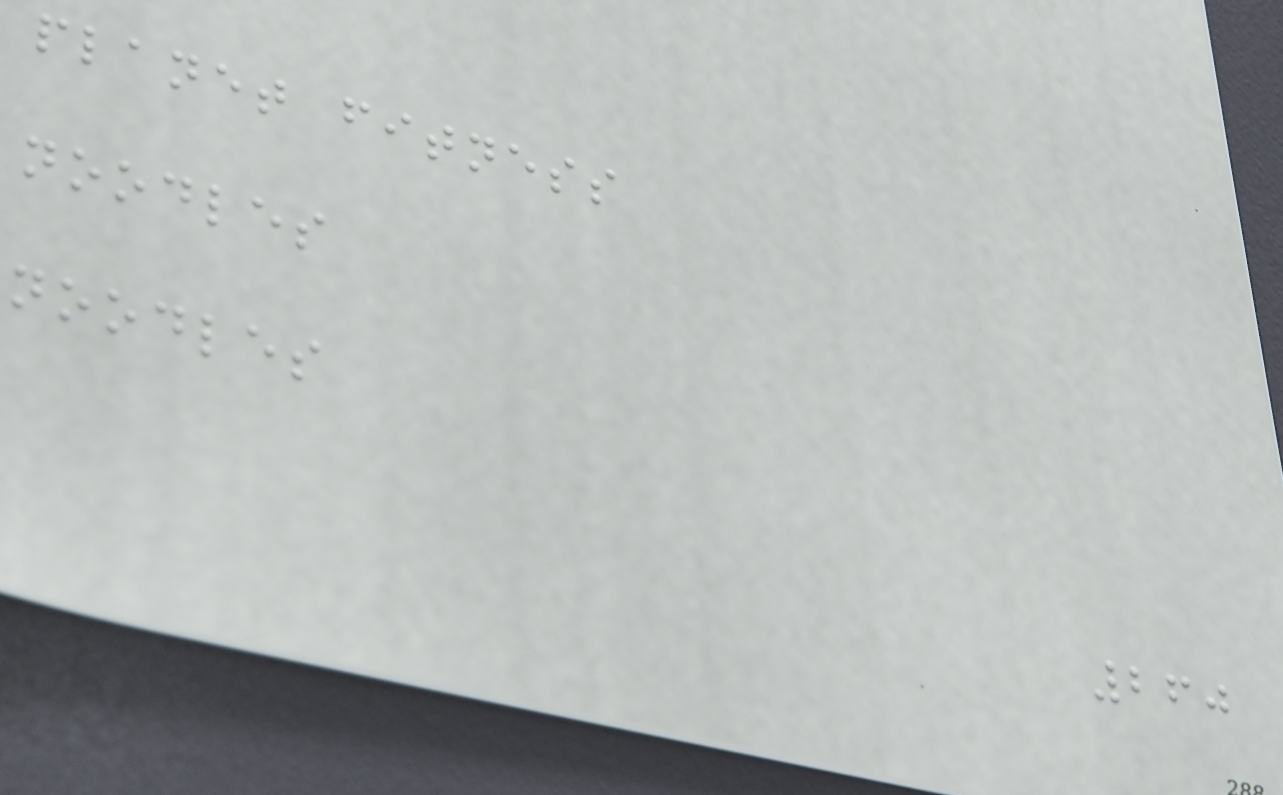planet fitness
noodles
noodles
260
